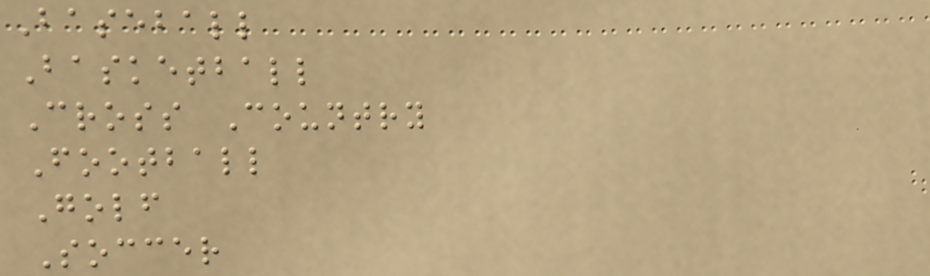Baseball
Basketball
Cross Country
Football
Golf
Soccer
